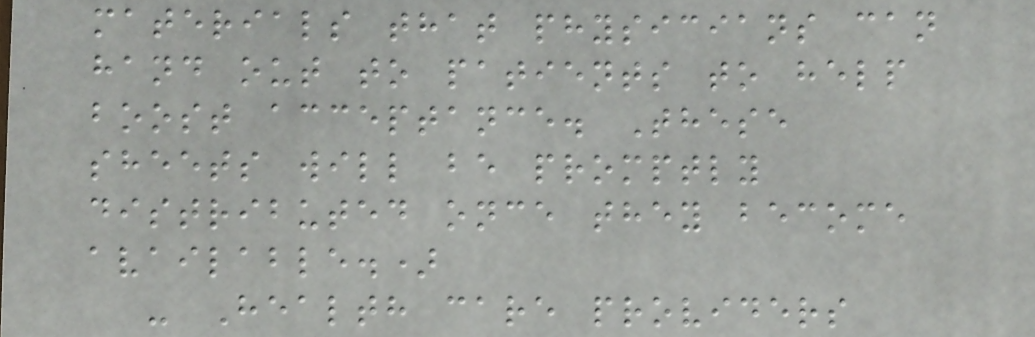materials that physicians can
hand out to patients to help
boost acceptance. These
sheets will be promptly
distributed once they become
available.)
- Health care providers
